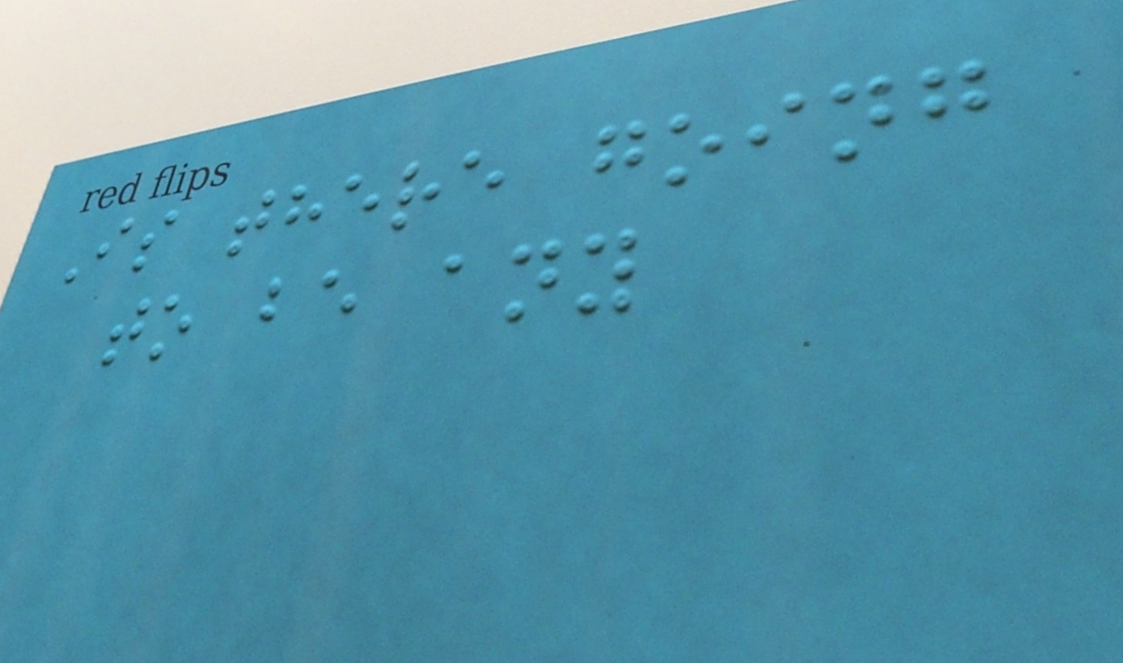Is there going
to be any
